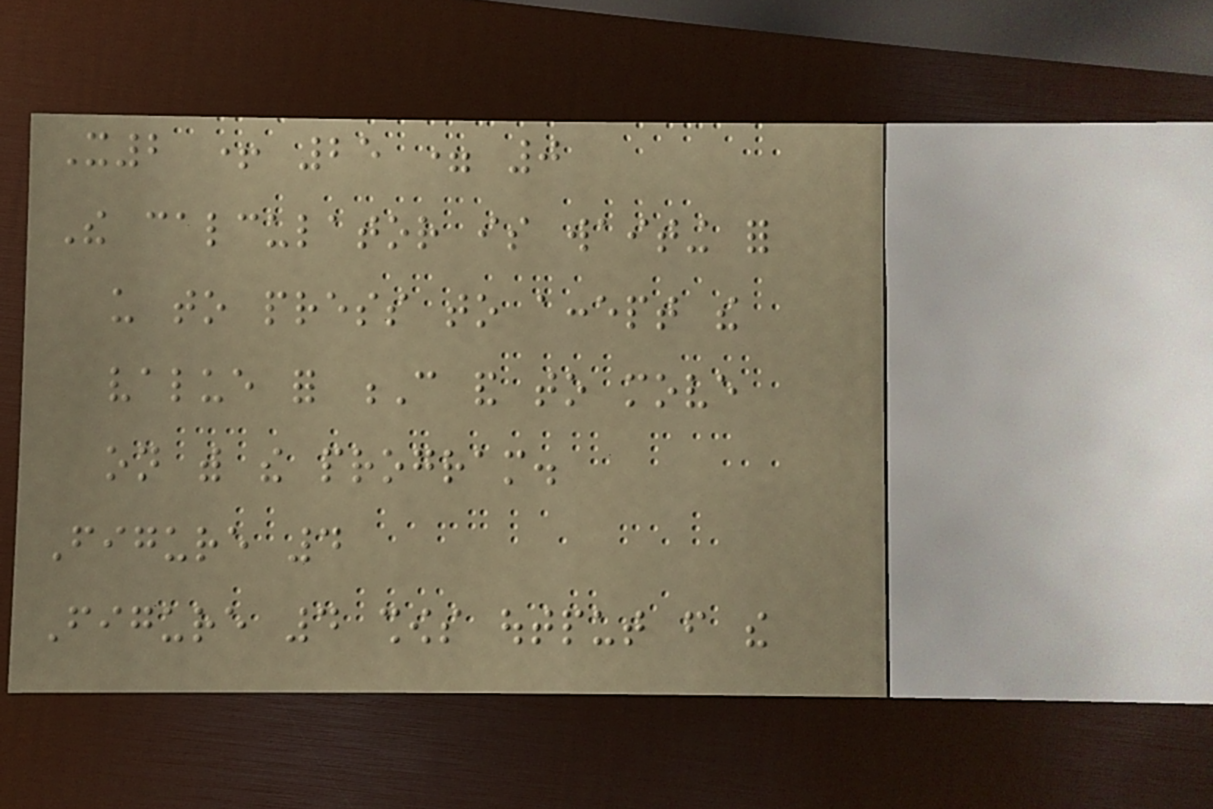X2 + 25 = 0
The calculator is waiting for
us to press to accept the
value for C and to move
on with the program.
Figure 4
Figure 4 shows output from the
